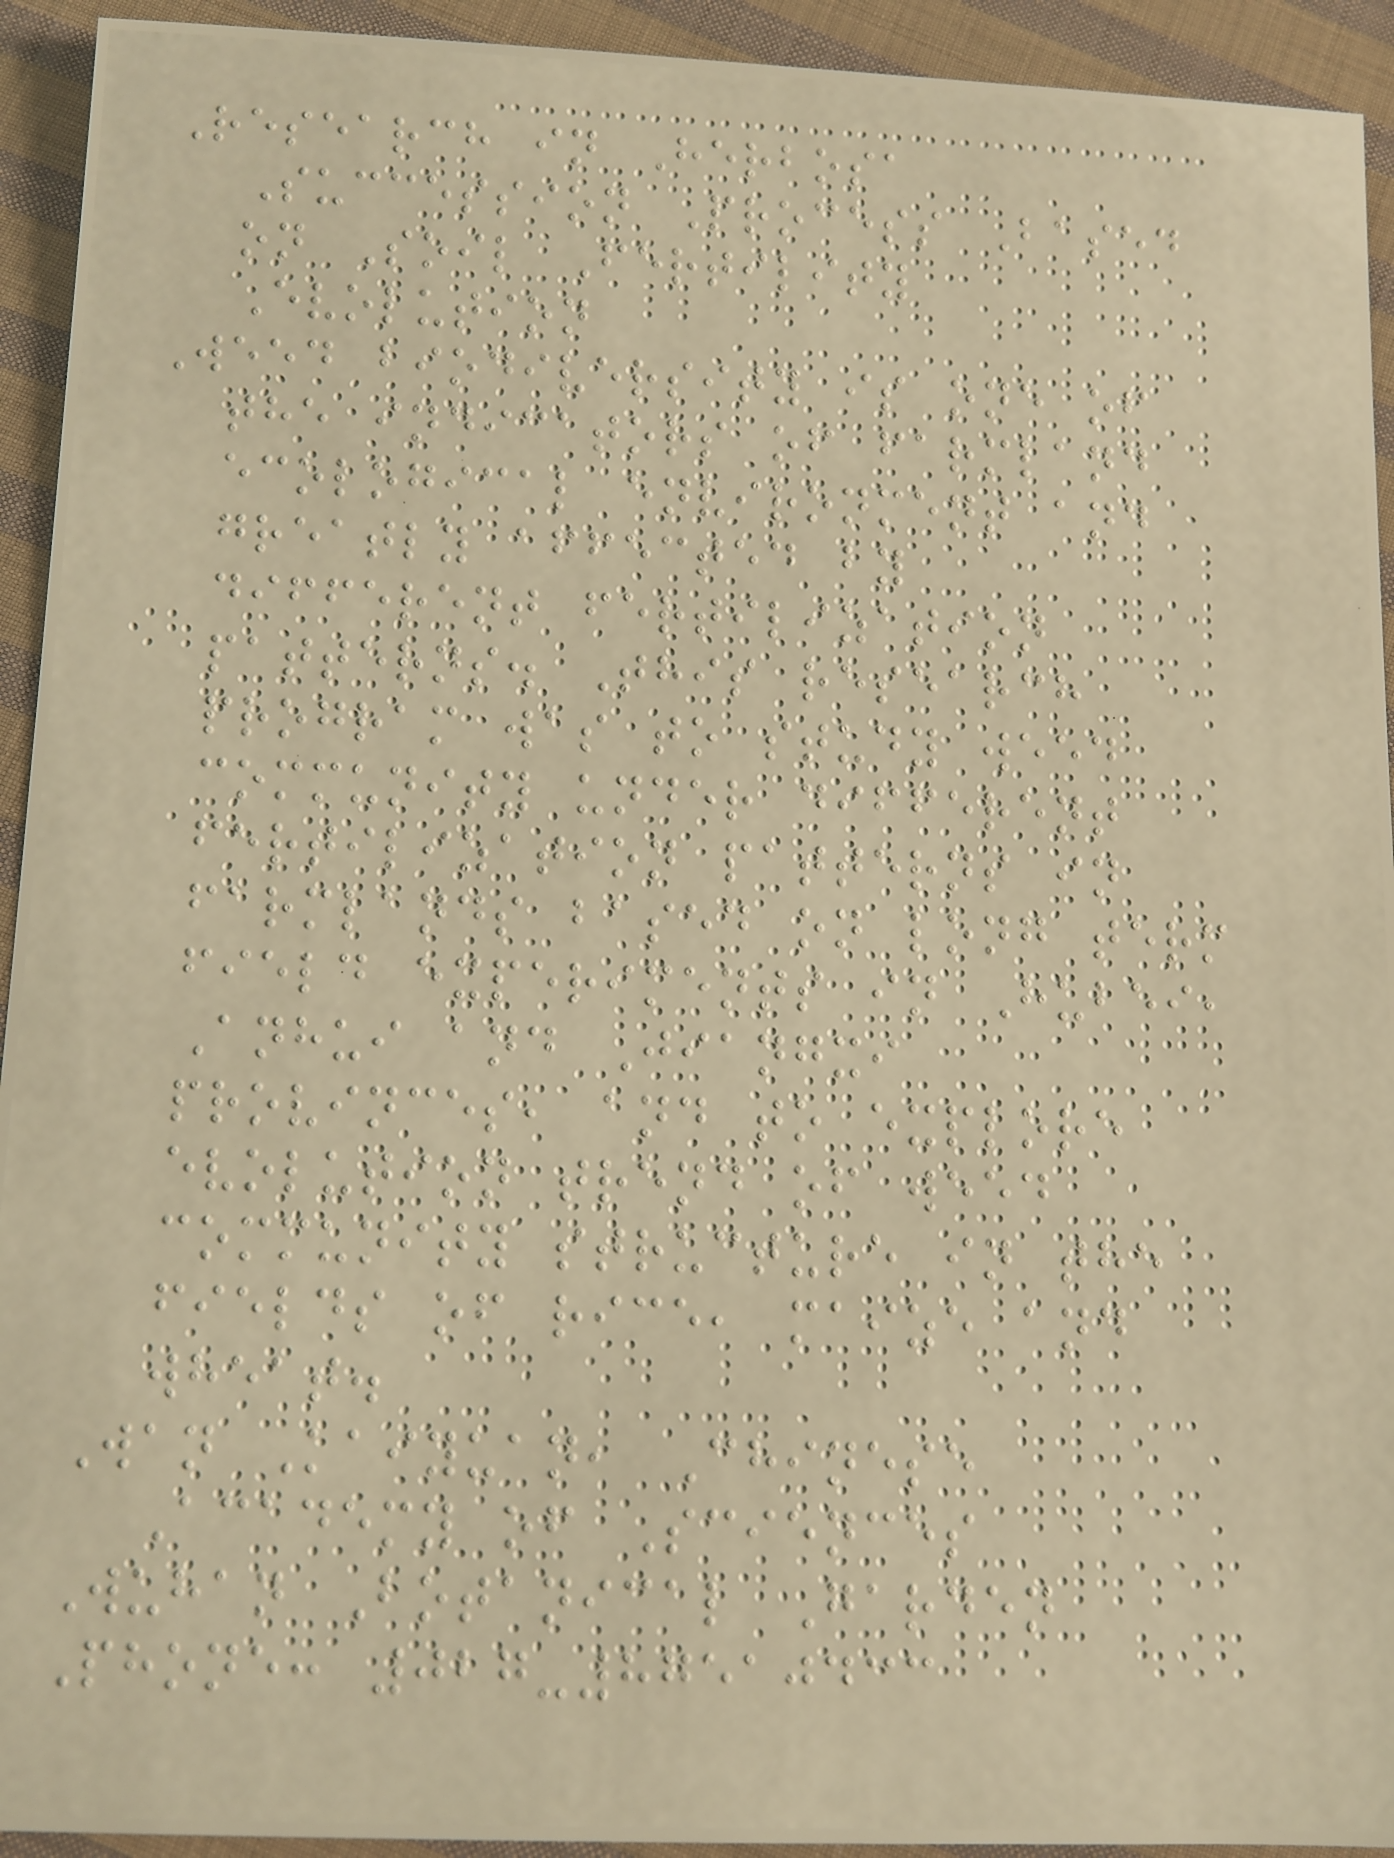Research in Herbosa
Succession Process Based
on Soil Fertility
Evolution
Weed biodiversity is one of
the indicators of farmland
ecological environment and
greatly affected by
different fertilization
patterns. This research
program was to study weed
community under different
fertilization patterns in
farmlands based on long term
field experiments in Hubei,
Anhui and Jiangxi
provinces, and to explore
evolution trend of weed
community structure in the
fields of rice, maize and
wheat.
Wan Kaiyuan, Chinese
Academy of Sciences
Wuhan Botanical Garden
Phone: 027-87510433
